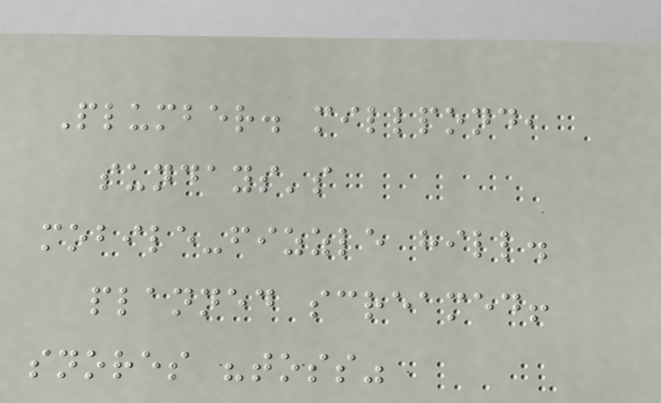Plumber. millpond,
sundays's
mobile-fizzle hill.
planned screamed!
snores "toss"
